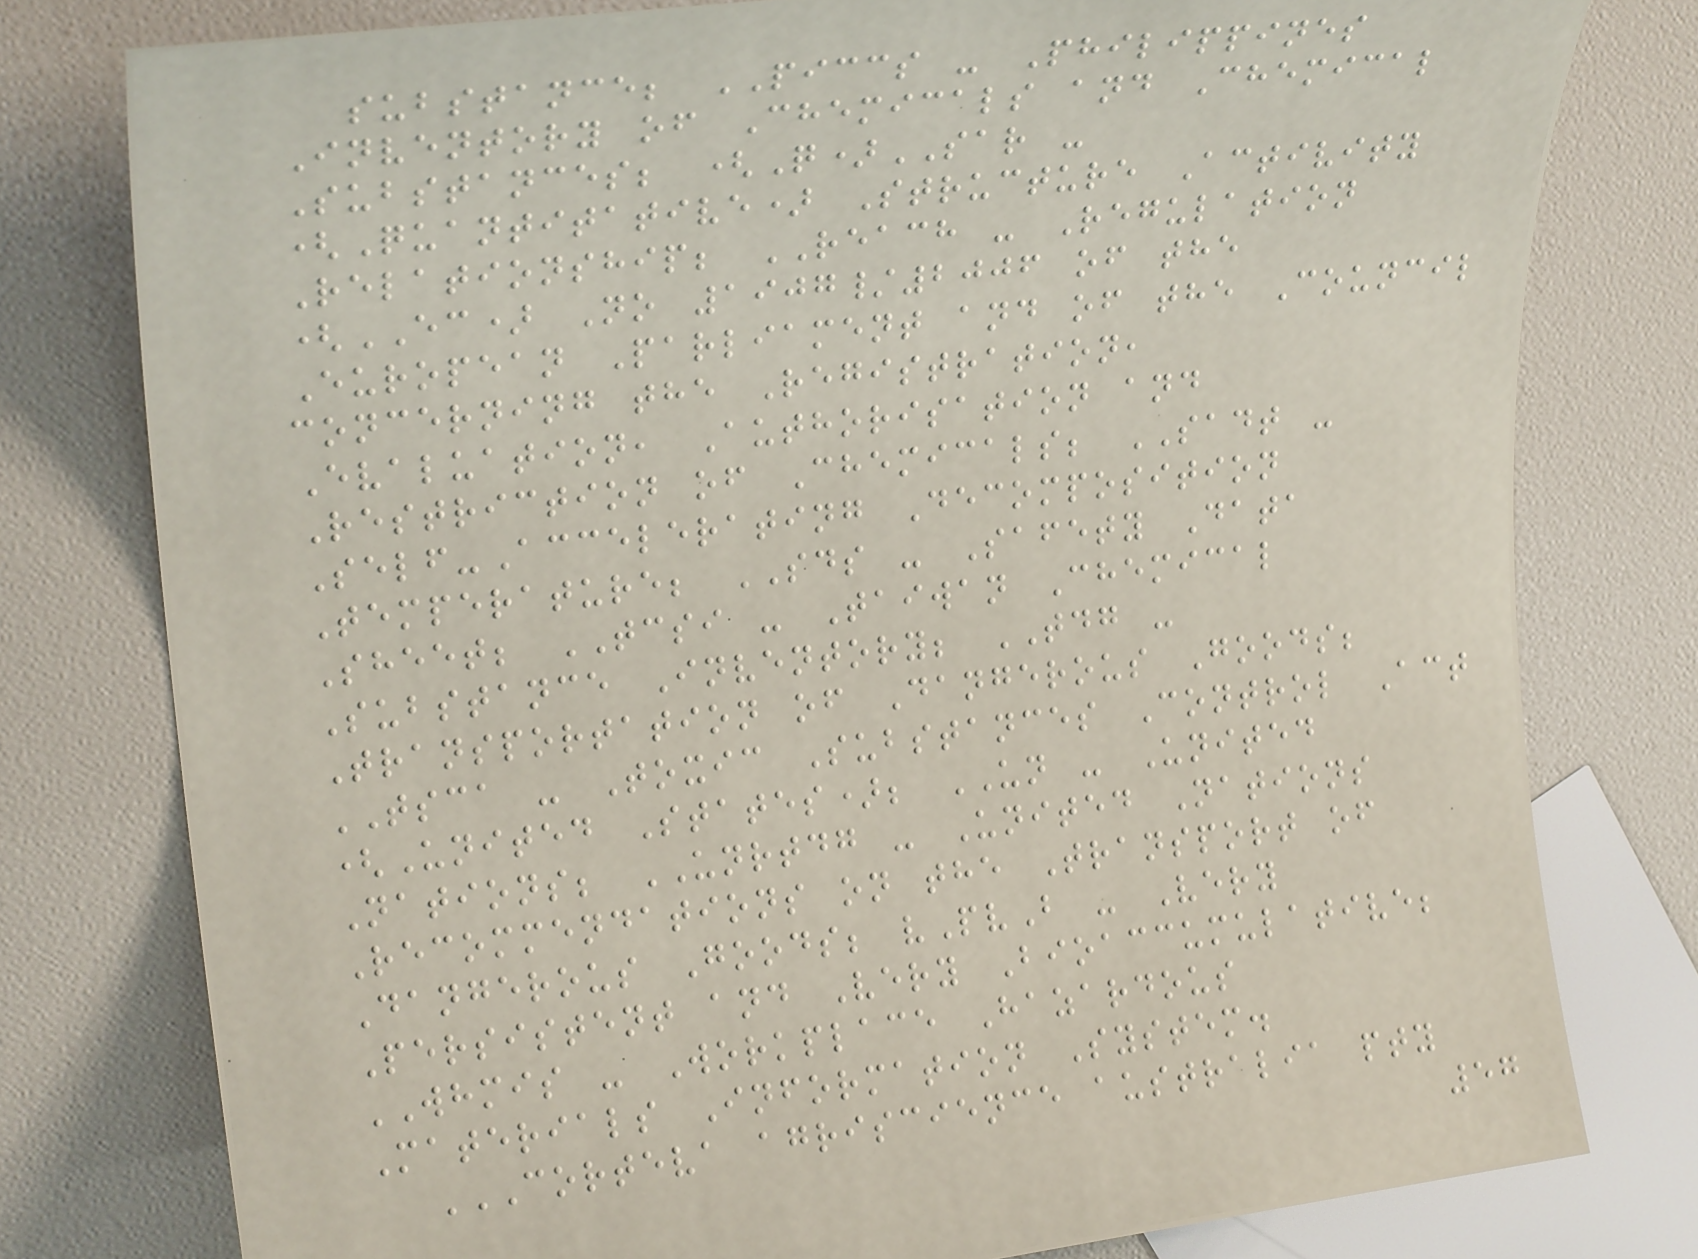substance; PICCS - Philippines
Inventory of Chemicals and Chemical
Substances; (Q)SAR -
(Quantitative) Structure Activity
Relationship; REACH - Regulation
(EC) No 1907/2006 of the
European Parliament and of the Council
concerning the Registration,
Evaluation, Authorisation and
Restriction of Chemicals; SADT -
Self-Accelerating Decomposition
Temperature; SDS - Safety Data
Sheet; TCSI - Taiwan Chemical
Substance Inventory; TDG -
Transportation of Dangerous Goods;
TSCA - Toxic Substances Control Act
(United States); UN - United
Nations; UNRTDG - United Nations
Recommendations on the Transport of
Dangerous Goods; vPvB - Very
Persistent and Very Bioaccumulative;
WHMIS - Workplace Hazardous
Materials Information System.
CORTEVA AGRISCIENCE AUSTRALIA PTY
57
